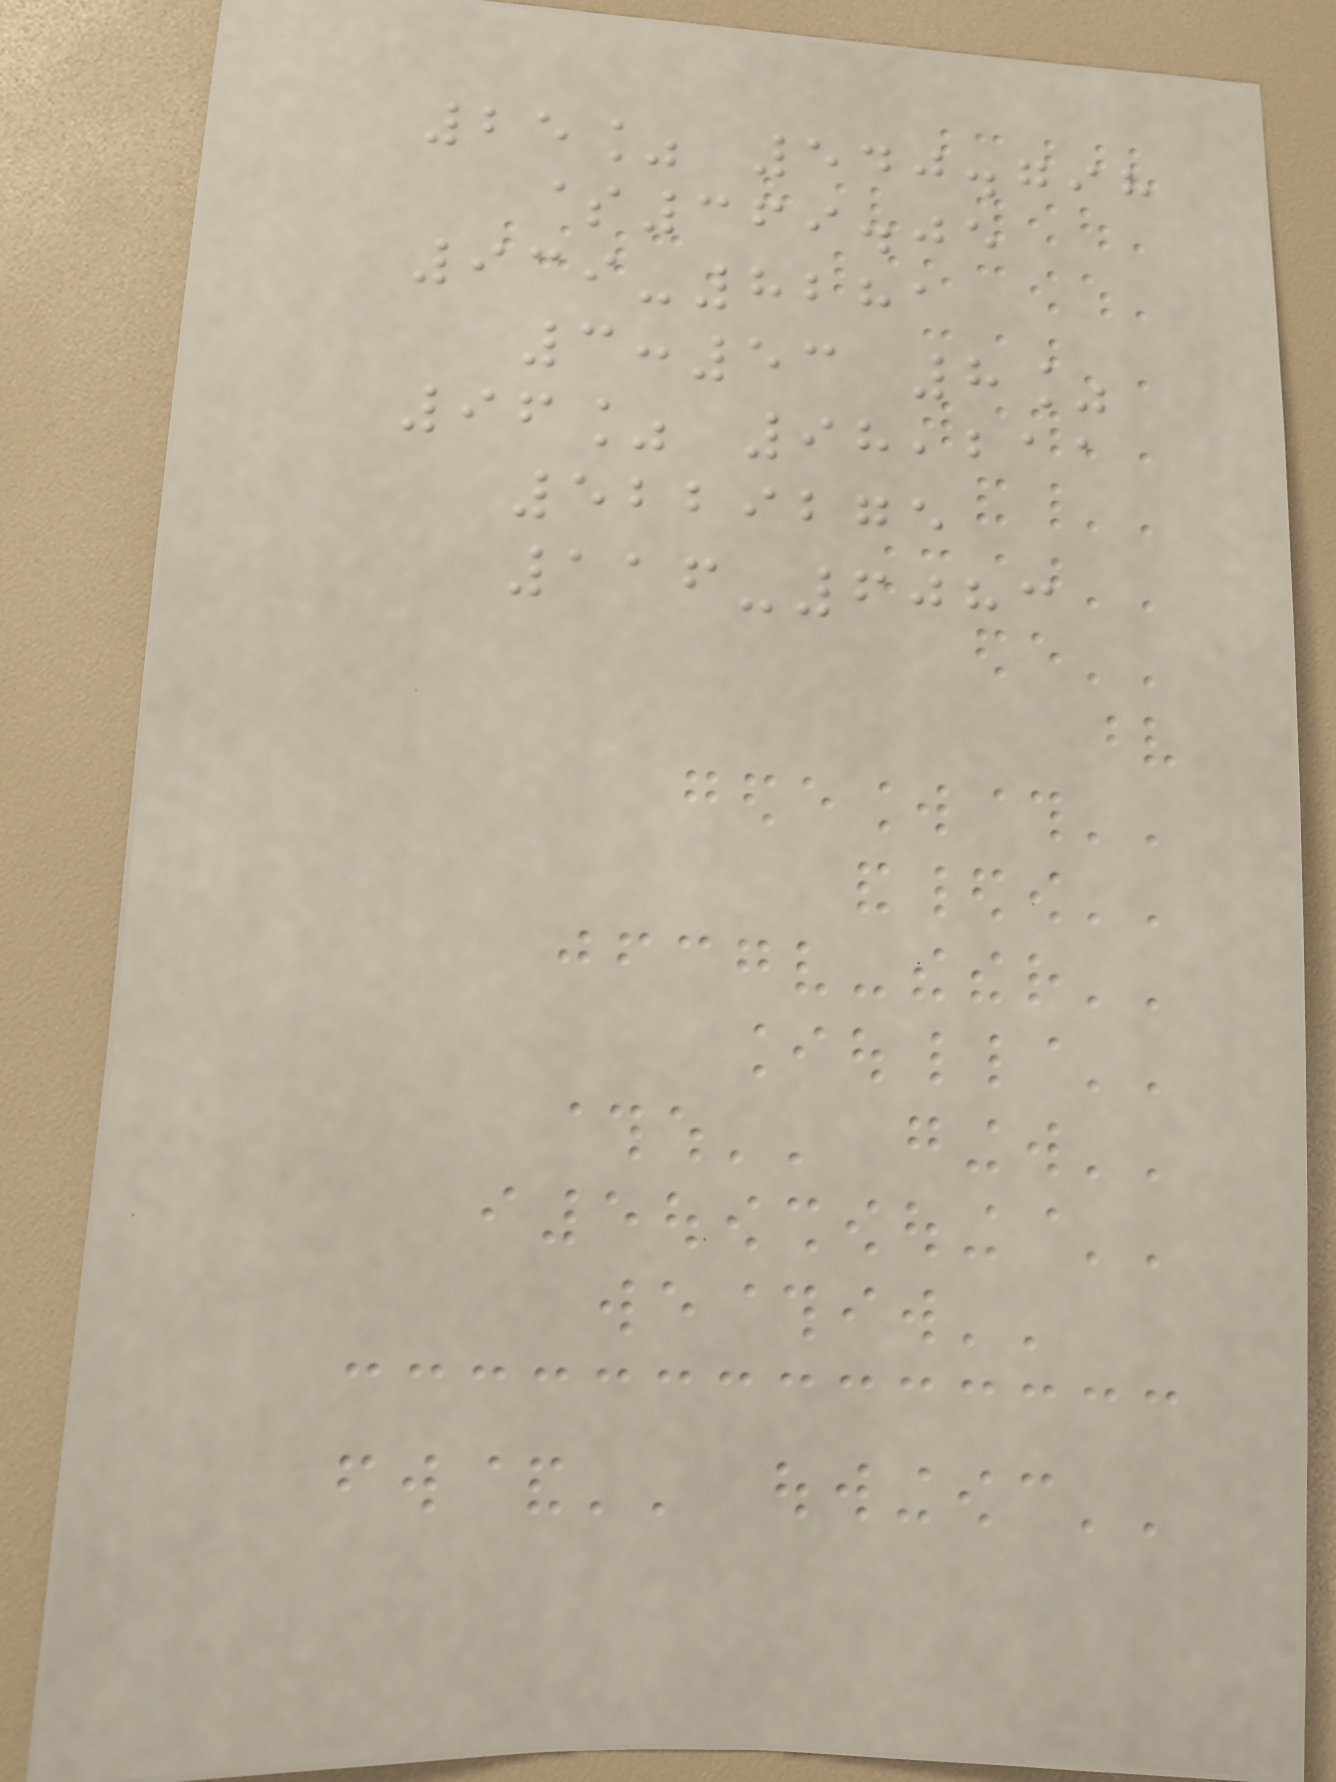25% 540.798
$369.05
939-8281
3:53 8%
96% 98,211
5229275
116-6083
